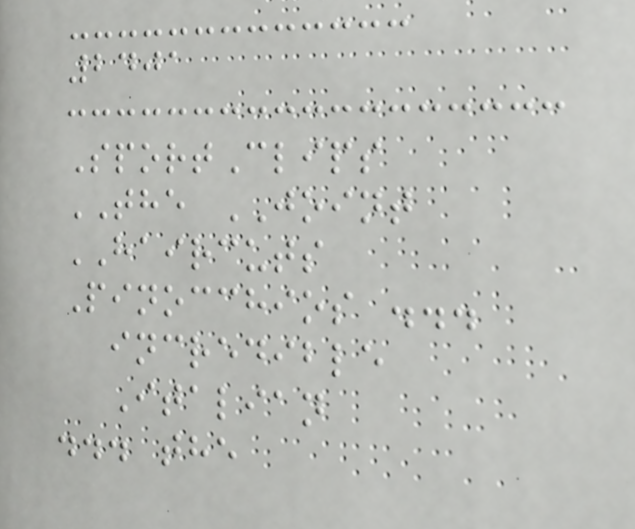2401
SportClips
THE JOINT
HAIRCUTS
Pinocchios ...
incredible
Italian
... the
